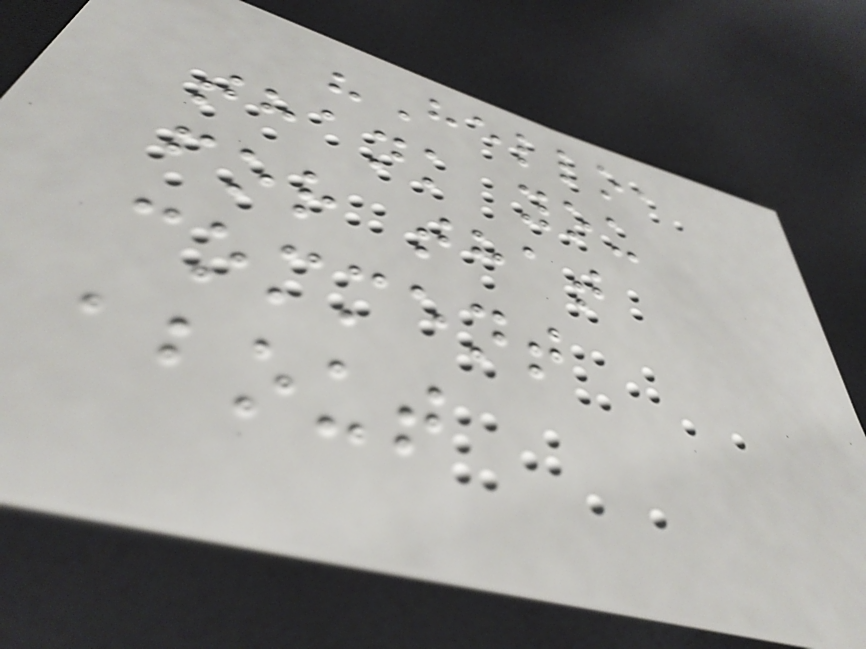"Hello,
thank you
for that
comment
about
